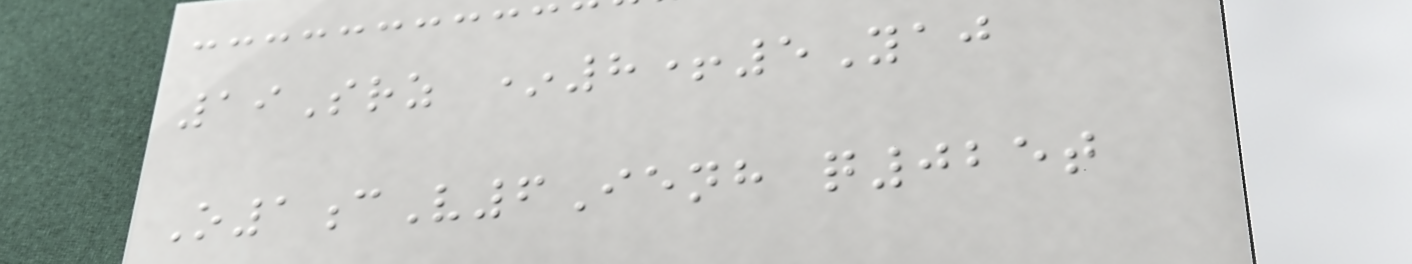19Srz *8+5Yaj
O1cV6Ienh q025t
